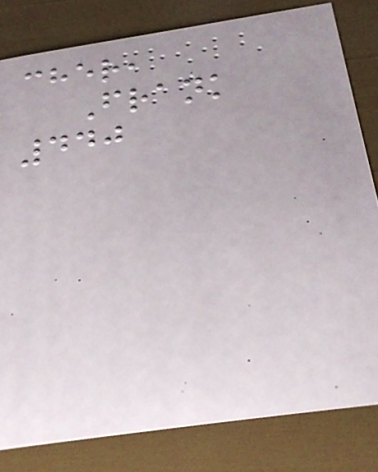cher,
Frank
440
